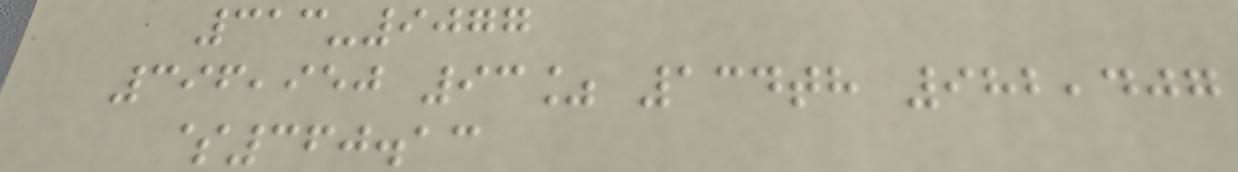313-9077
396,950 93% 134th 982,407
$360.13
